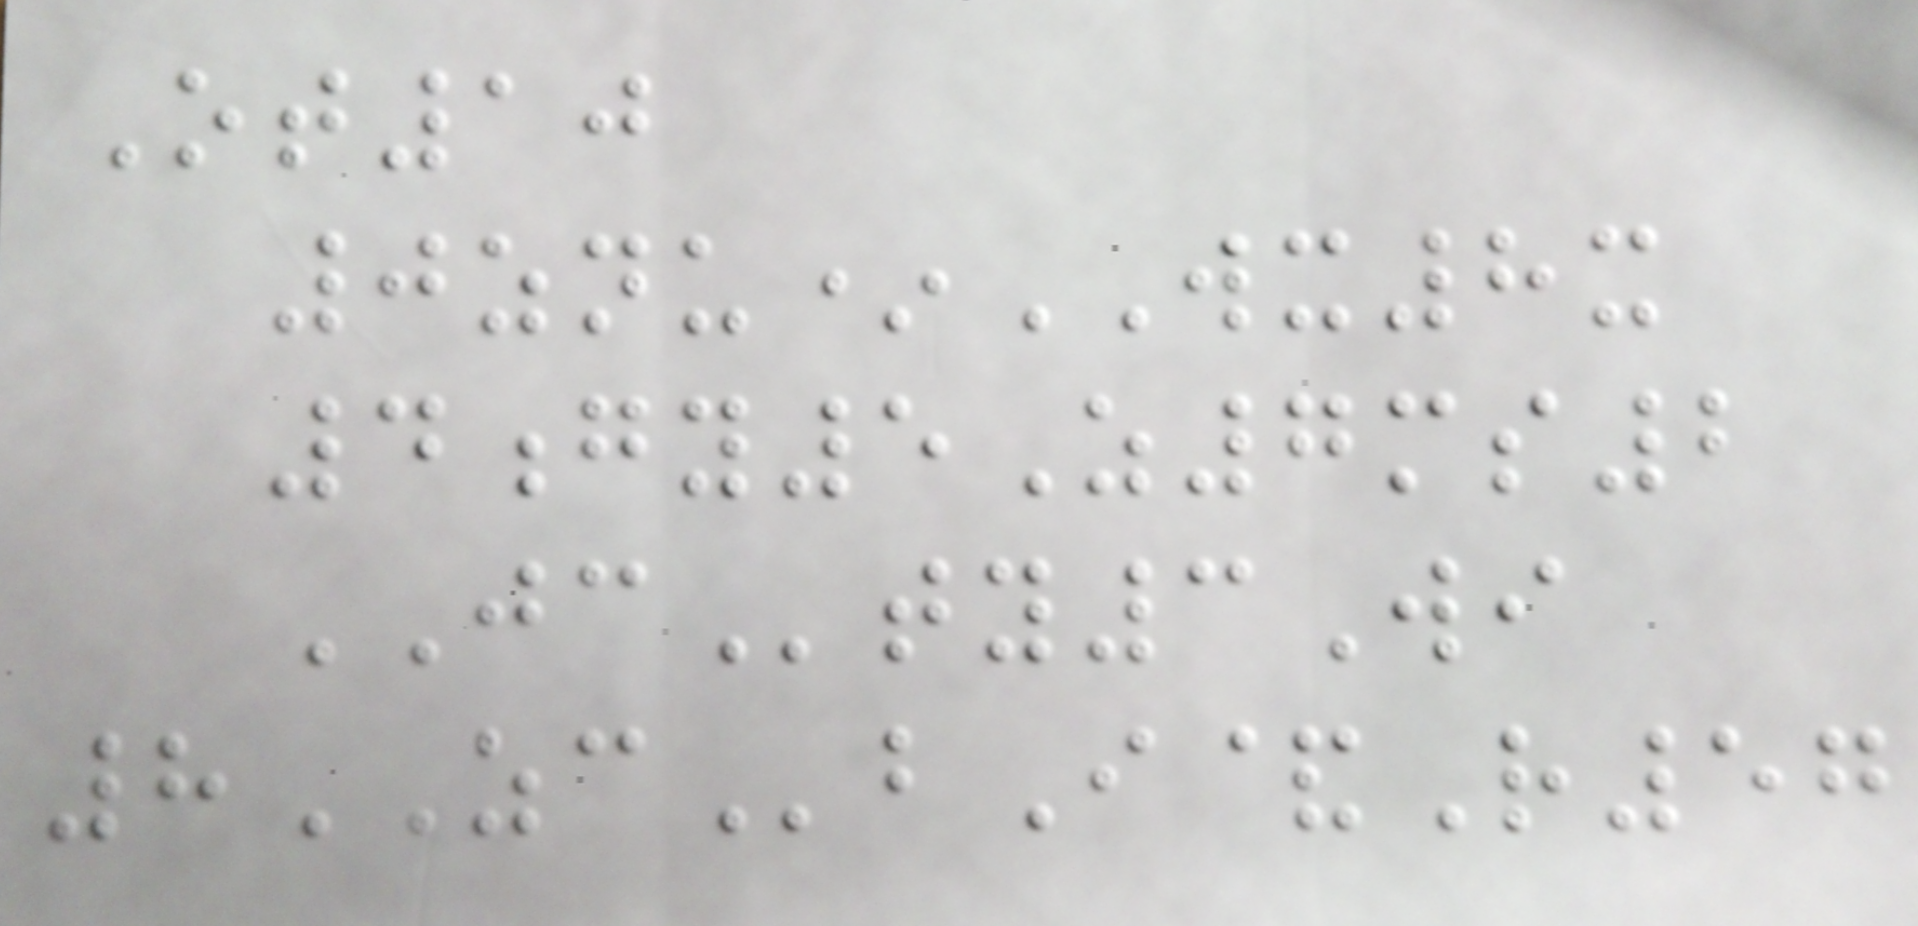Ot10
0znu*WX8x
4gy5Z7ms2
JCty3Wi
8ZCbI&R57
